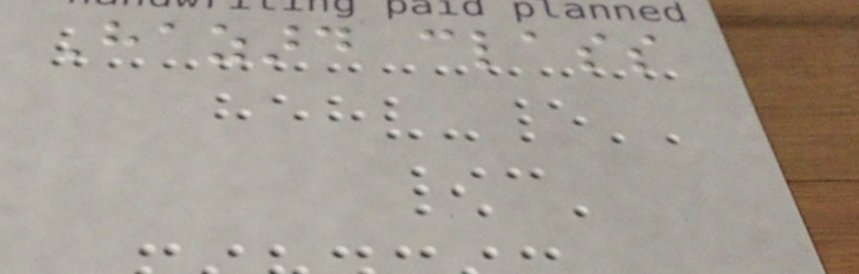Hazard class
